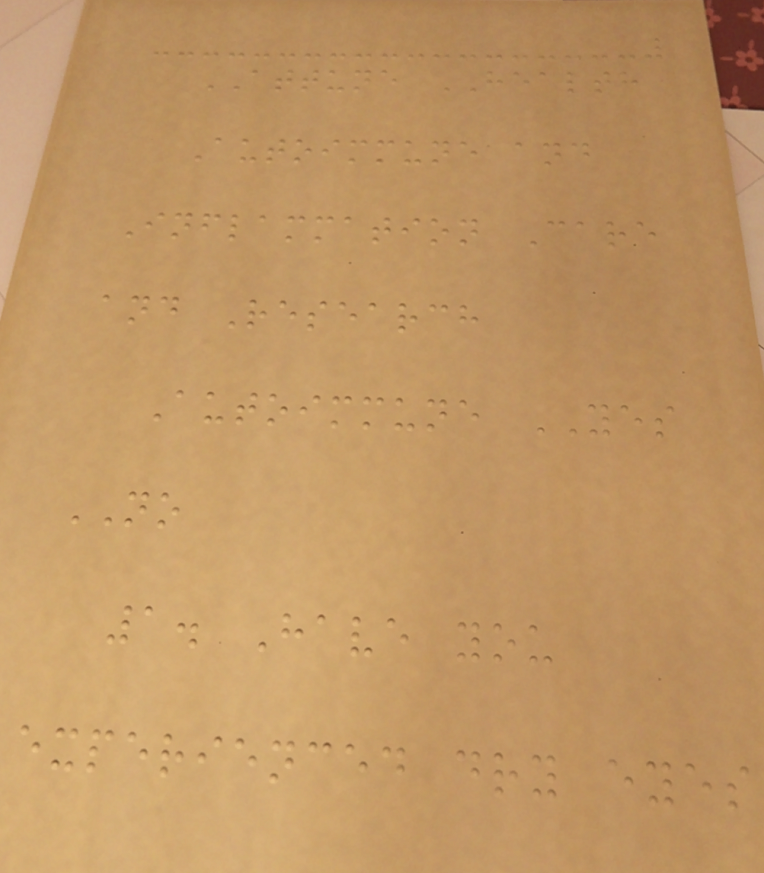ATTUNE HEALTH
Autoimmune and
Inflammation Care
and Research
Autoimmune YES
NO
1. Have you
experienced dry eyes
